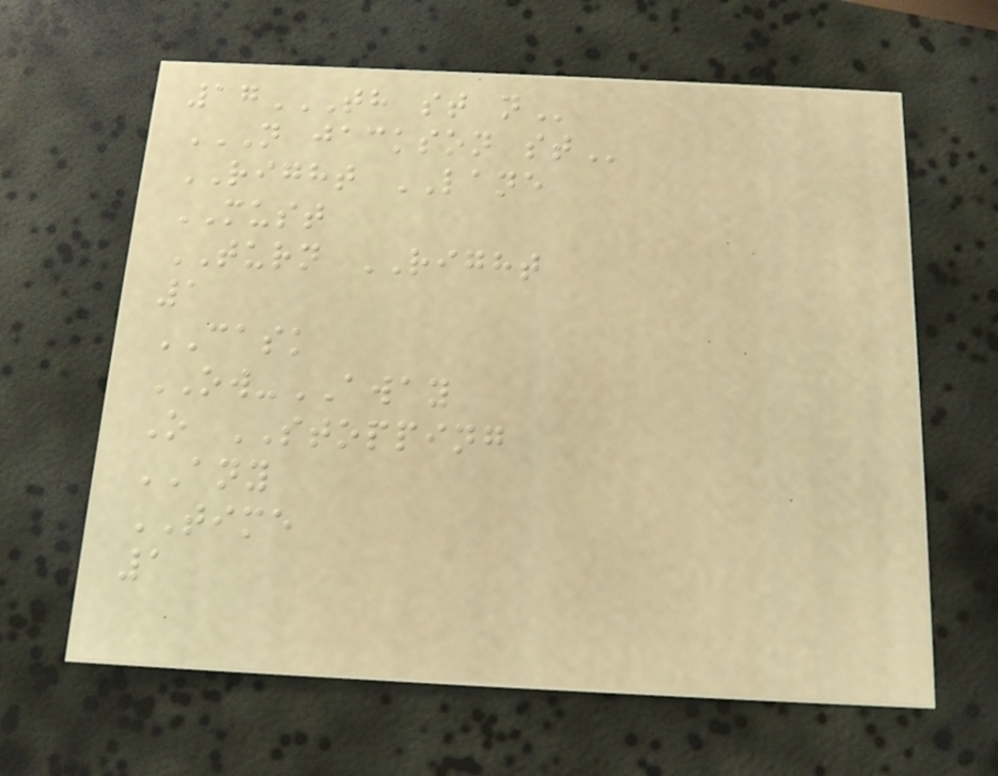17TH ST N
N JACKSON ST
RIGHT LANE
MUST
TURN RIGHT
1
CASK
OW-AWAY
O STOPPING
ANY
TIME
1
